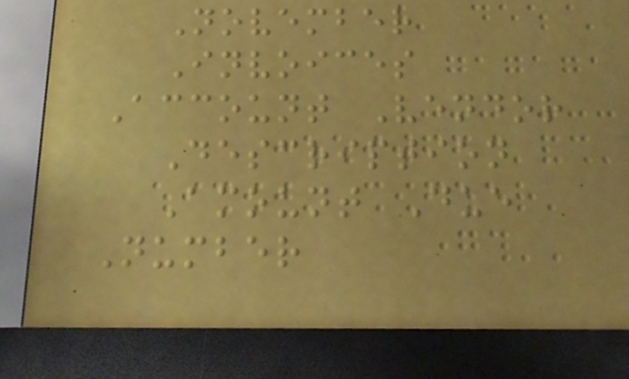November
Invoices
Account Vendor
Description
Amount Due
Number
